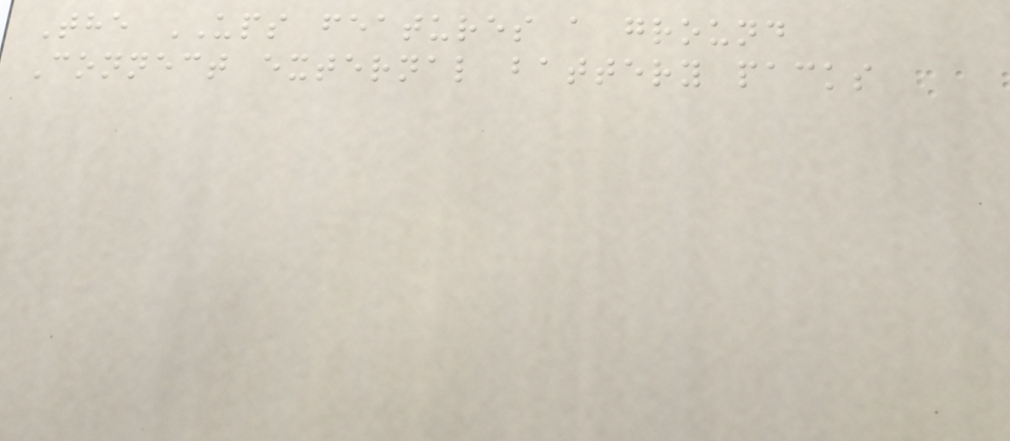The UPS features a ground
Connect external battery packs
